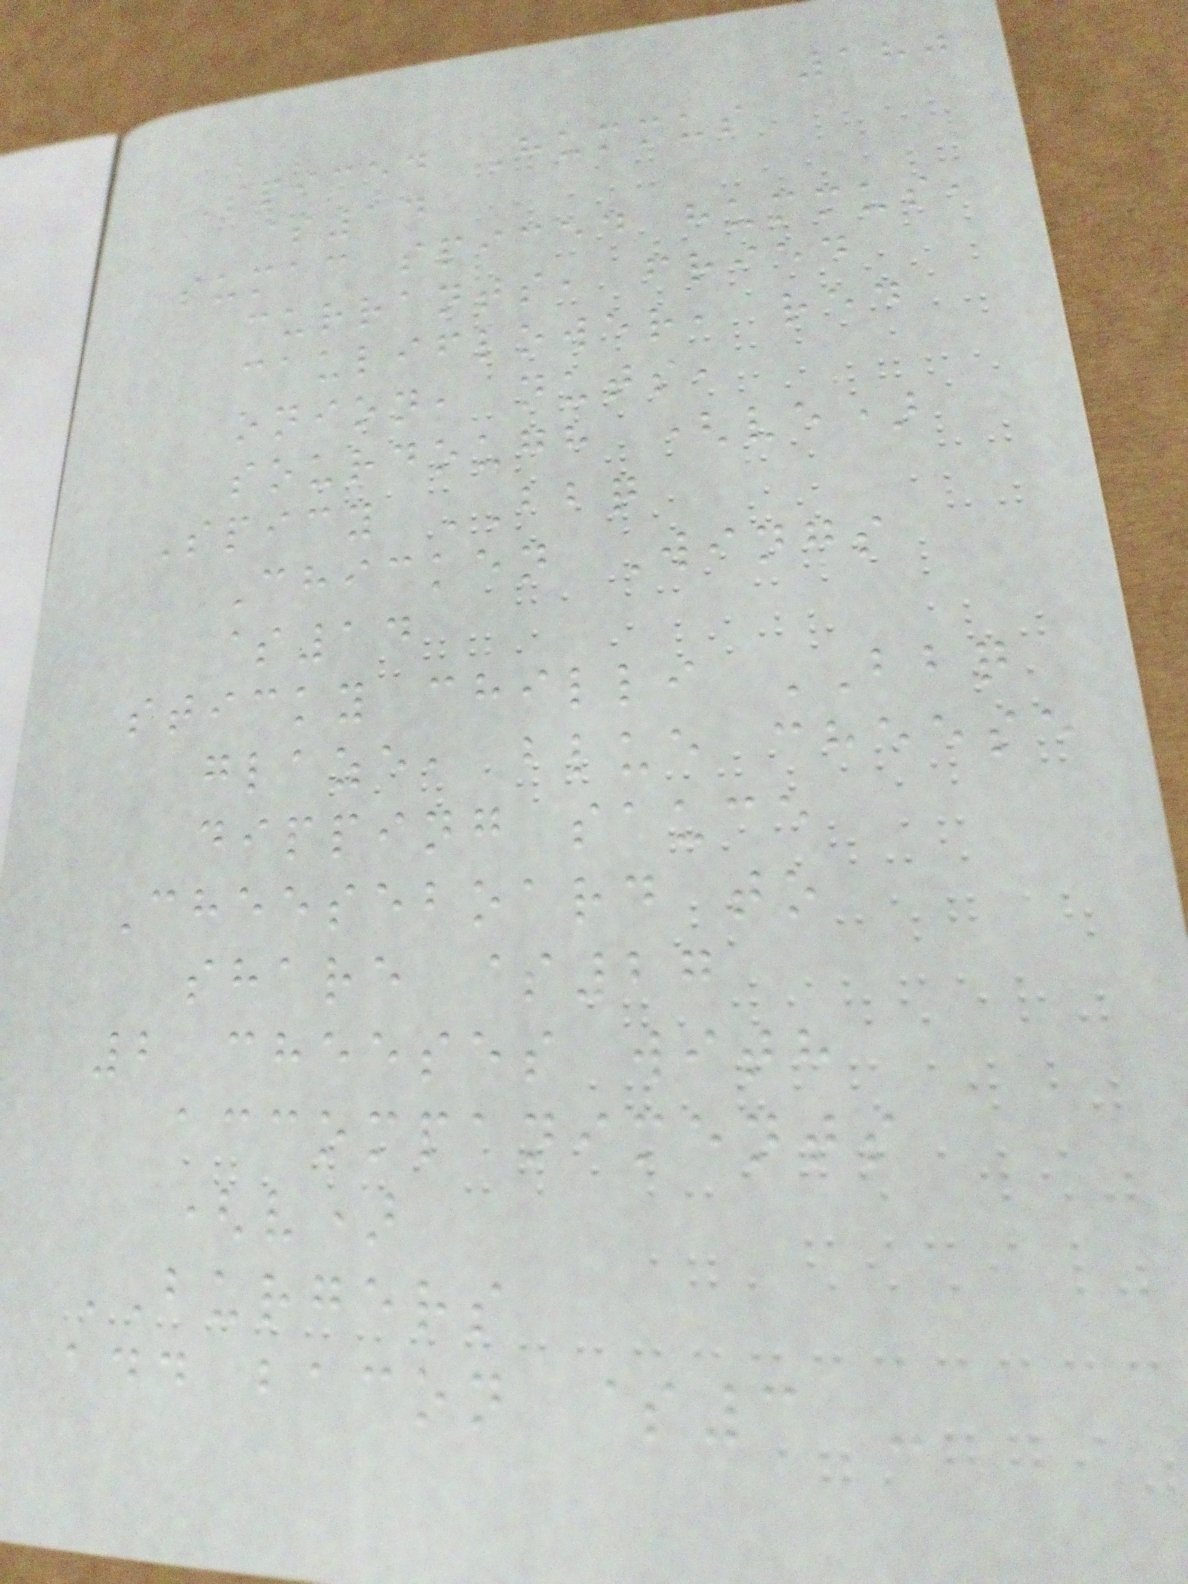180
Spiced Hummus
$14
sumac spiced hummus,
currants, fried
cauliflower, red
onion, nuts,
sourdough (ve)
Spicy BBQ
Chicken Wings
$14
sticky chilli BBQ
glaze, blue cheese
dipping sauce
Cheeseboard to
share $27
2 cheeses with
accompaniments
(v)
BURGERS
add bacon $3 -
